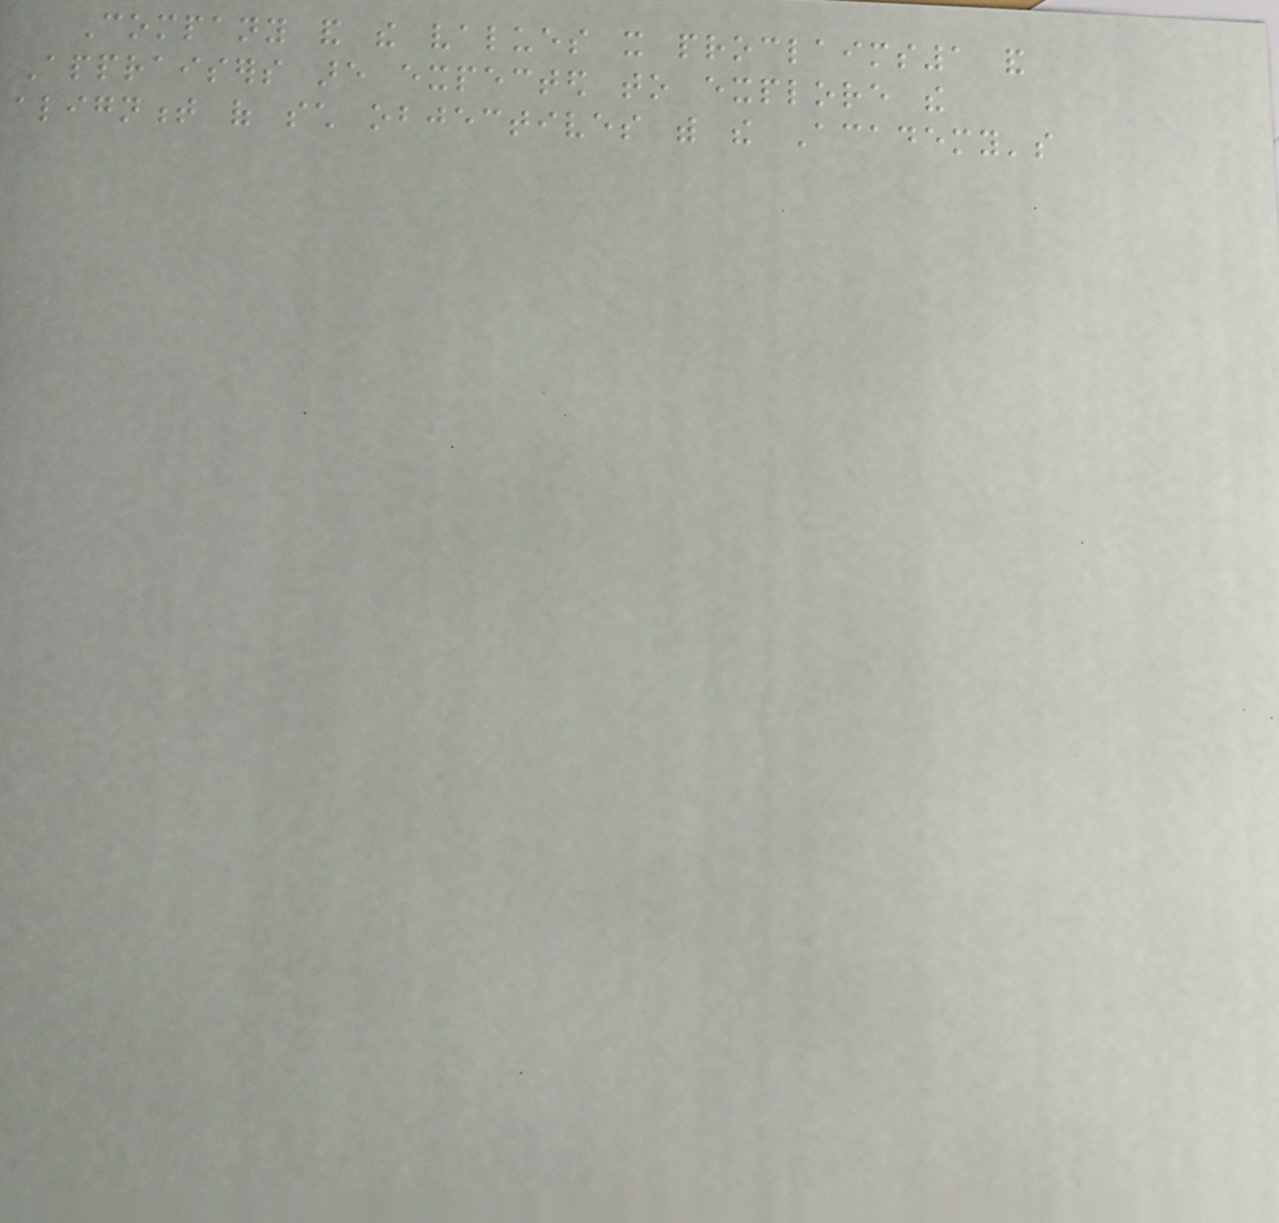Company and the values it proclaims1 and
Appraisers are expected to explore the
alignment of such objectives with the Academy's
